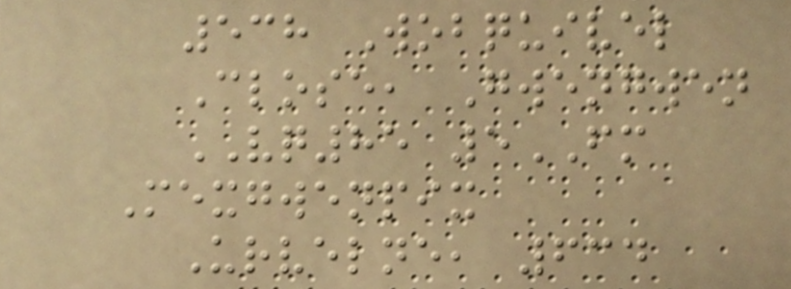538 Wobquivel
Close, Gwengwen
VQ85 5FM
Mexgwenpix
Urvelne, 634
